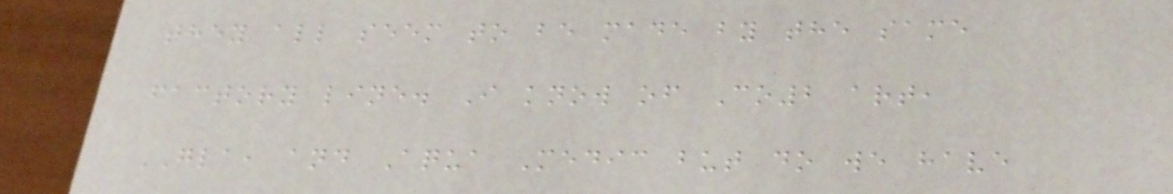they all seem to be made by the same
factory line. I know of Co2 art,
GLA, and Aqua Medic but do we have
